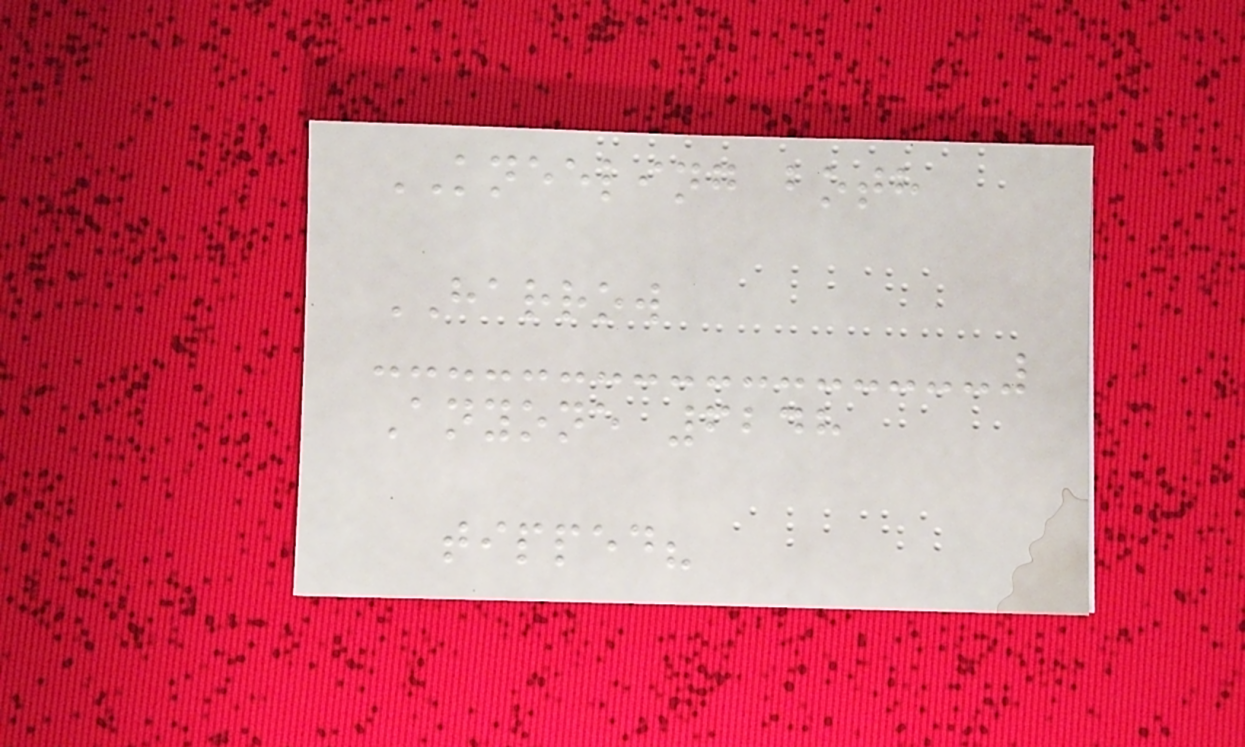KNEELING both
HARROW
Anyone 6248
tipped?
